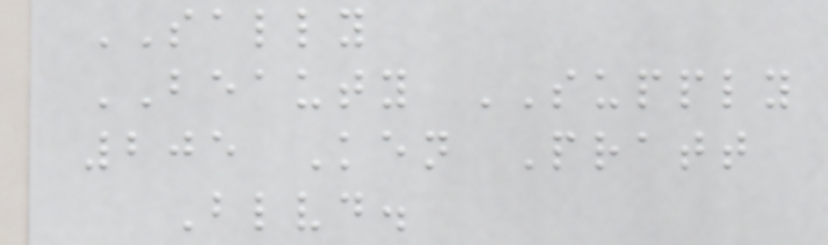SALLY
BEAUTY SUPPLY
205 Ken Pratt
Blvd.
